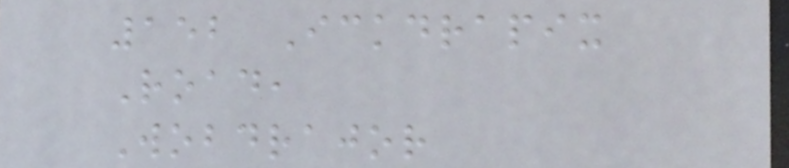152 Ickdrapix
Road,
Wobdrajor
